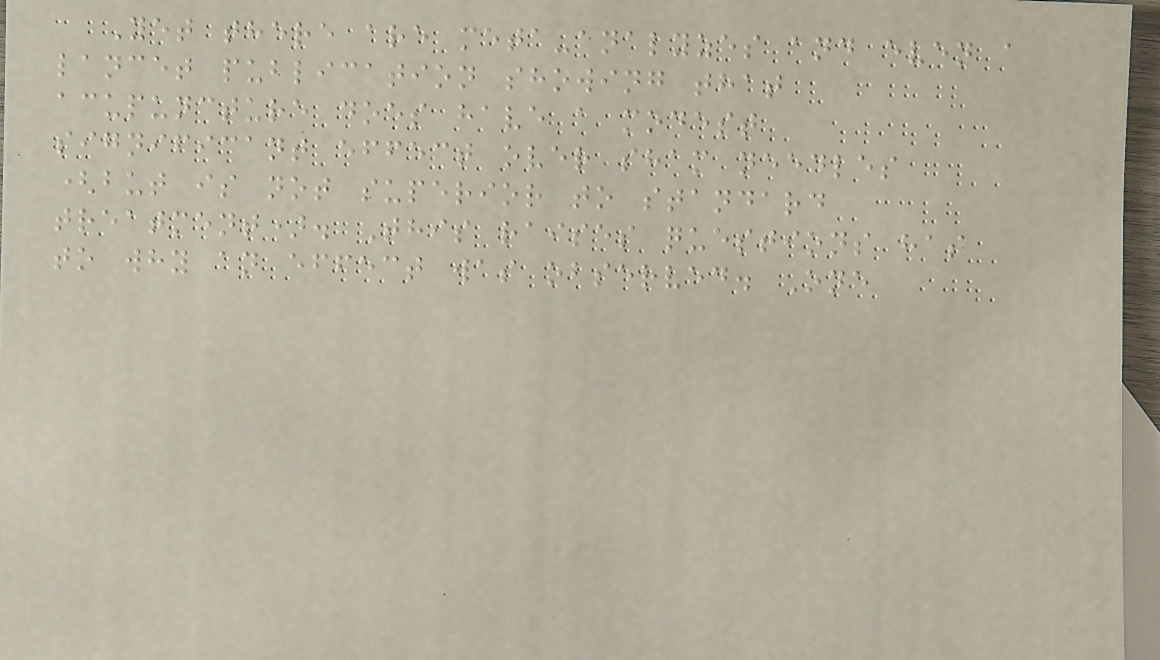Yet there are meta-analyzes and even a
lancet publication showing that
acupuncture does have a modest
significant effect over sham needles
(but is not superior to standard
treatment). This raises questions has
to why an effect was observed. One
